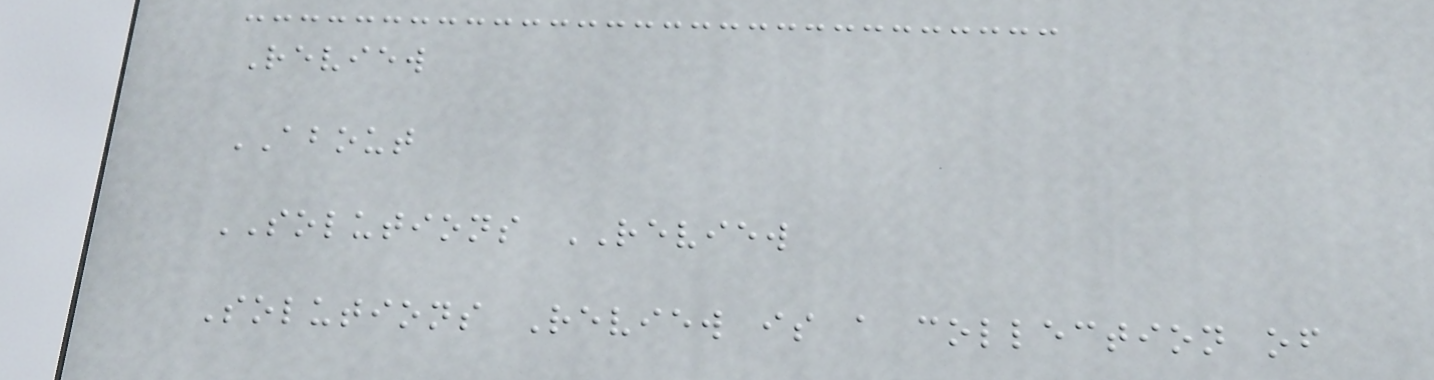Review
ABOUT
SOLUTIONS REVIEW
Solutions Review is a collection of
